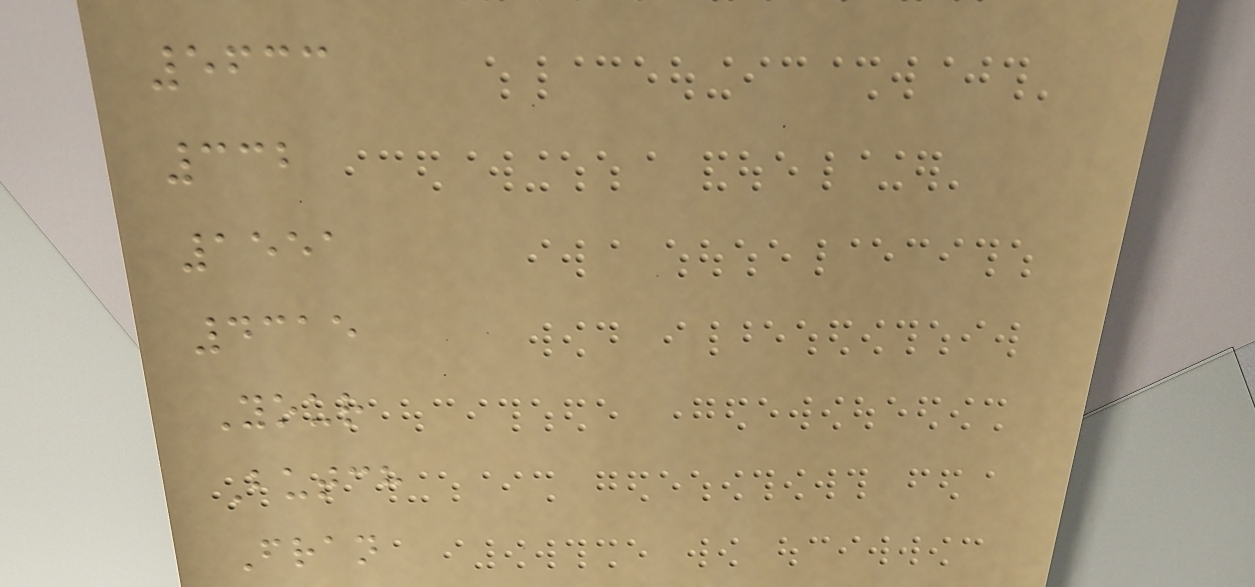5633
332
1551
4315
Your
Butch
Fran
